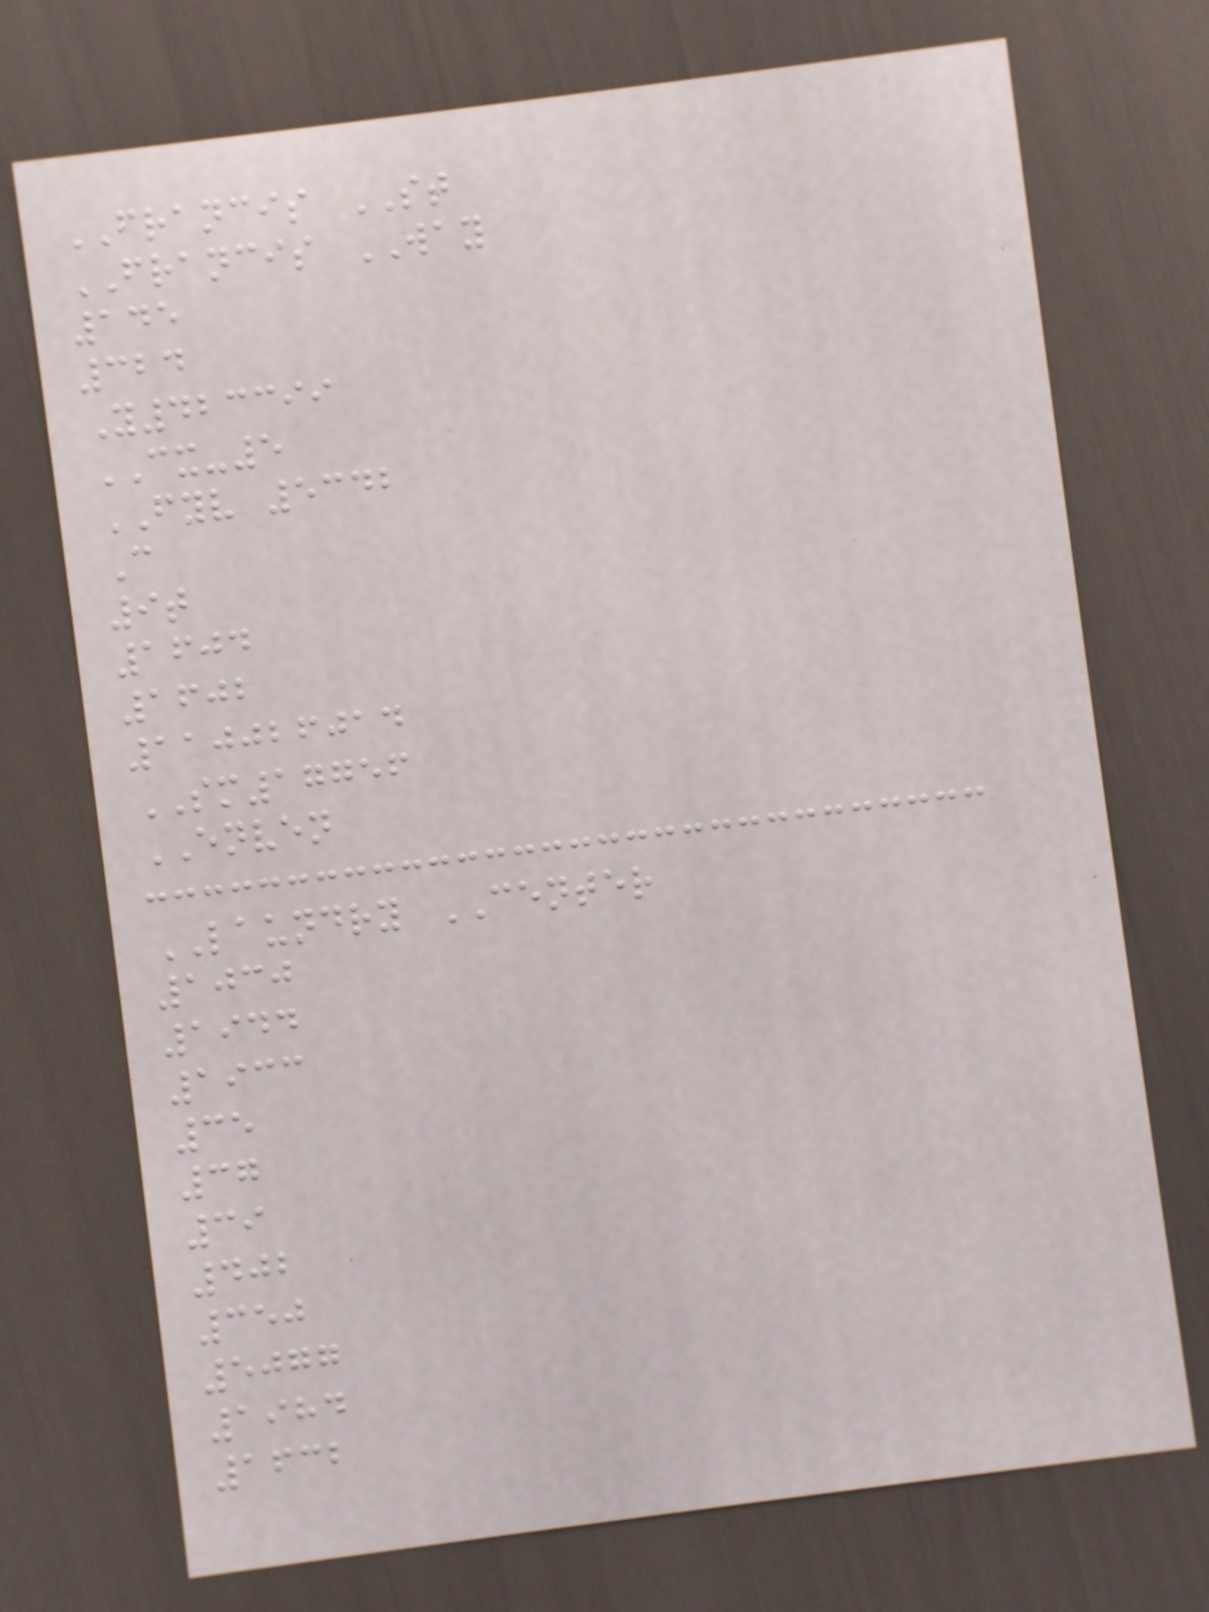FRANCIS ST
FRANCIS WAY
145
324
Y423399
CX-5
FYV 5342
C
9t
1604
1602
110026014
SM17756
ENVEN
LAUNDRY CENTER
1030
1944
1933
35
37
39
402
350
5077
1984
1632
